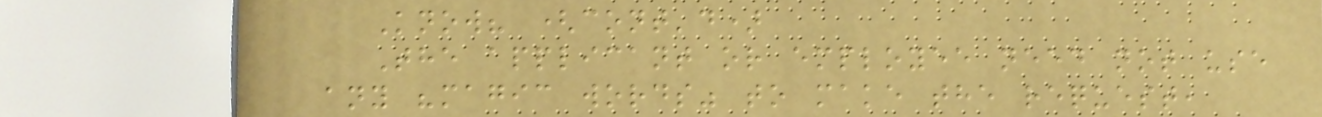Know? (cont'd)
The applicant or employee need not use
any "magic words" to make the request,
